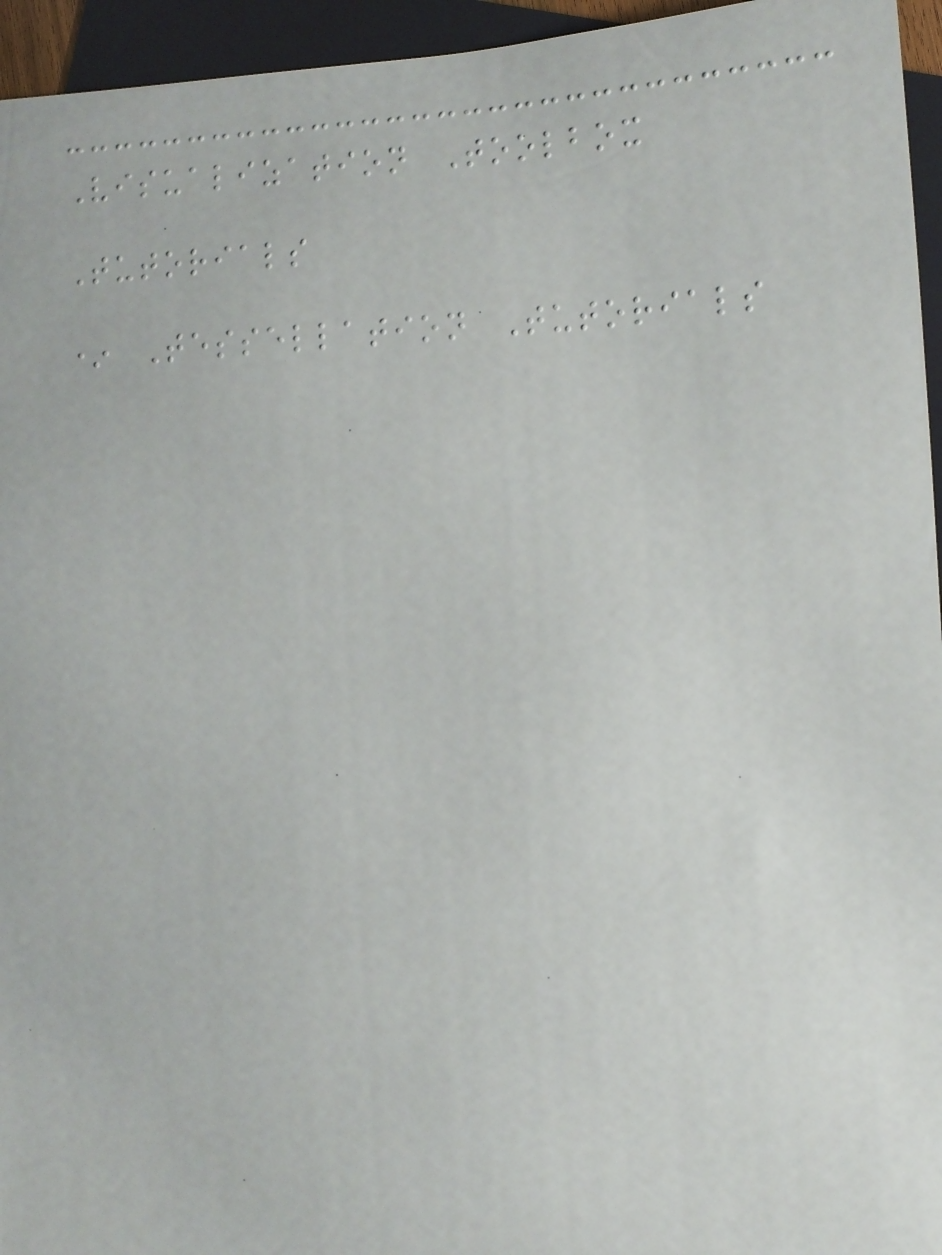Visualization Toolbox
Tutorials
* Tessellation Tutorials
